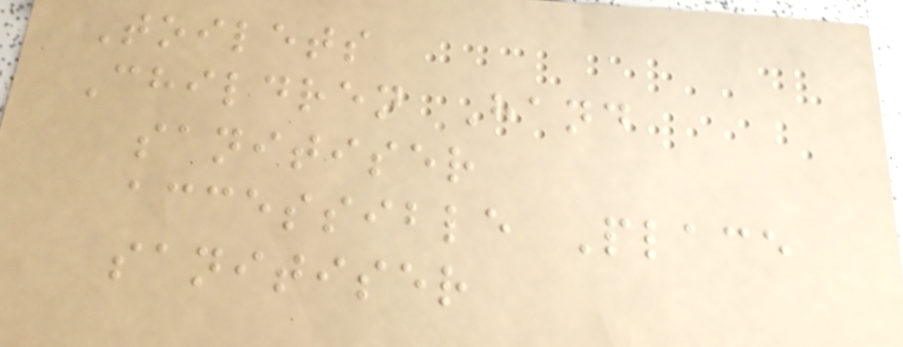Toilets
Children Hand
sanitiser
accessible Place
sanitiser
